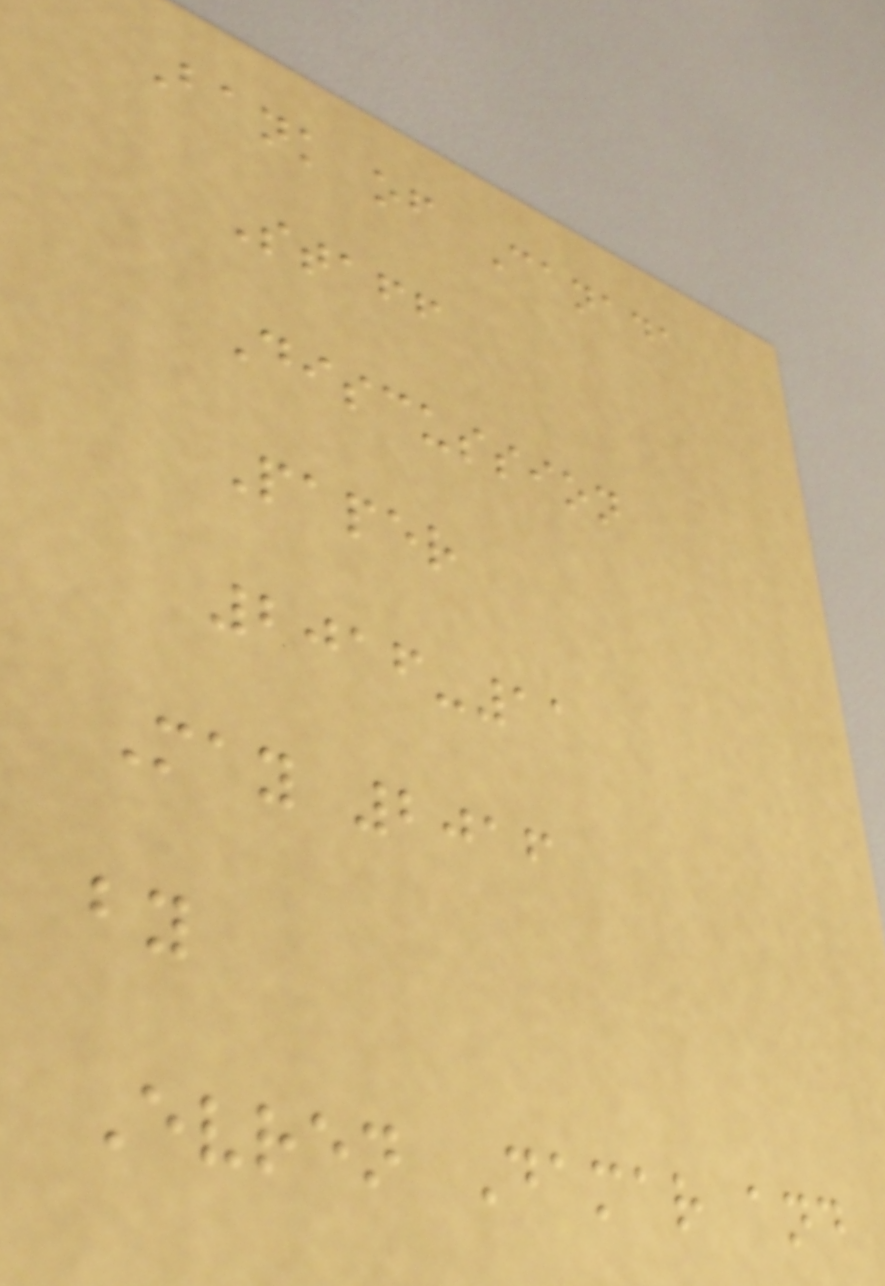Bank of Canada
Staff
Discussion
Paper
2016-11
May 2016
by
Evren Damar and
